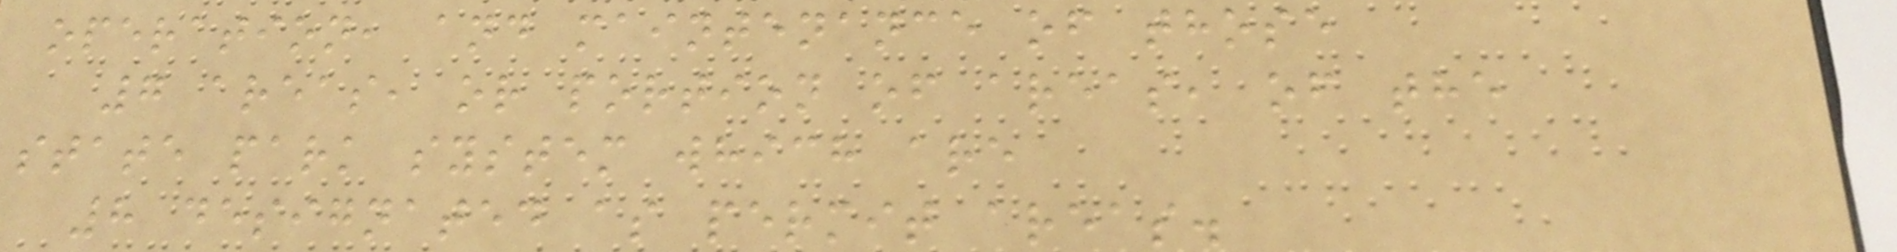operation, and maintenance of those
7 areas, or portion of areas, of the
state park system which are
8 designated as permit areas.
